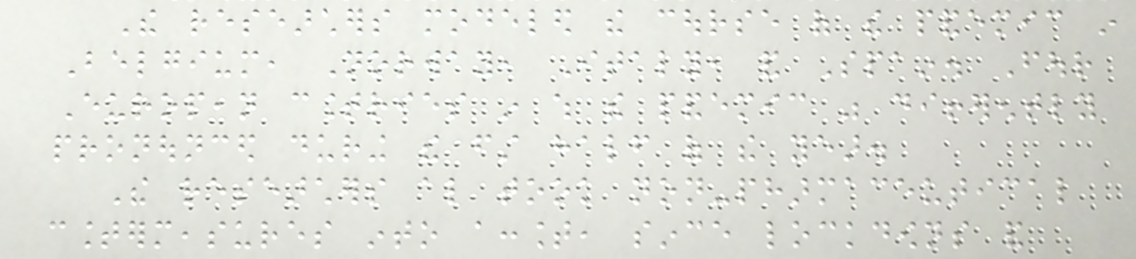The researchers modeled the course of the pandemic in
Belgium, Norway, Italy, and Spain. Four
European countries in which the pandemic was differently
pronounced during the first half of the year.
The researchers also took non-pharmaceutical
countermeasures into account, since lockdowns and
